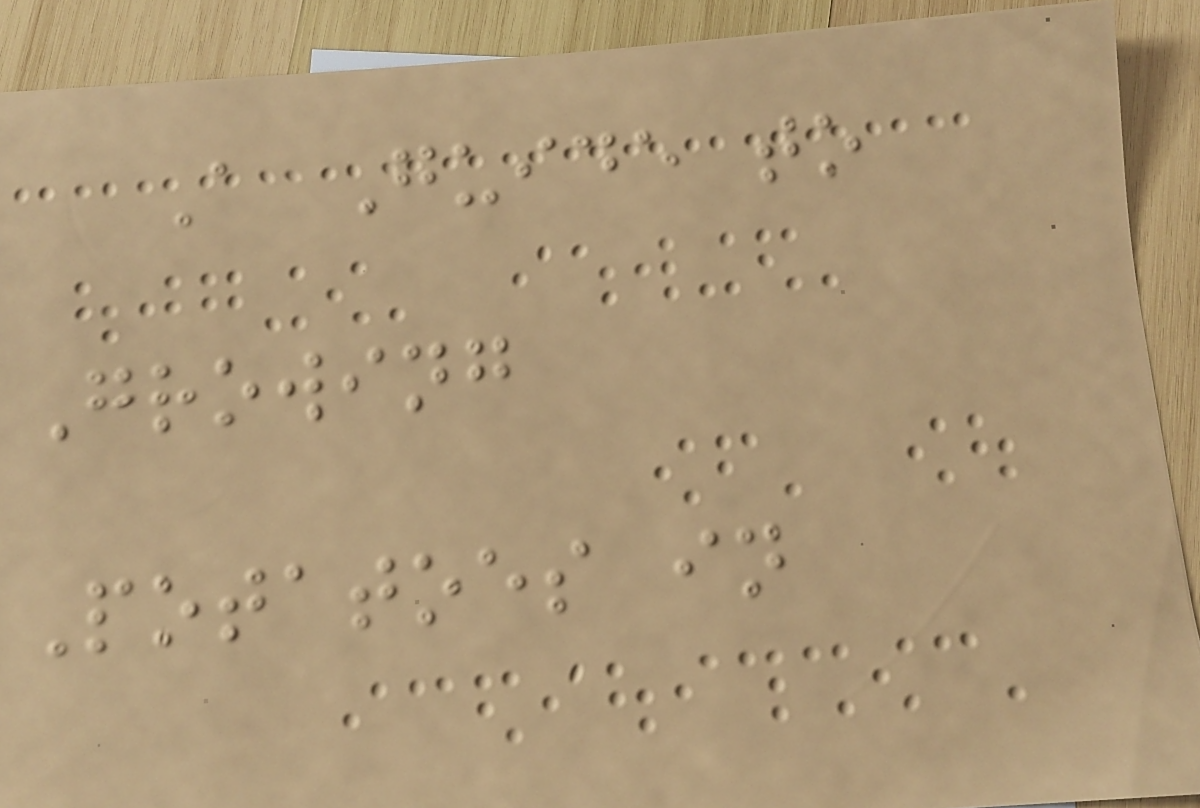A Guide to
Growing
Potatoes in
